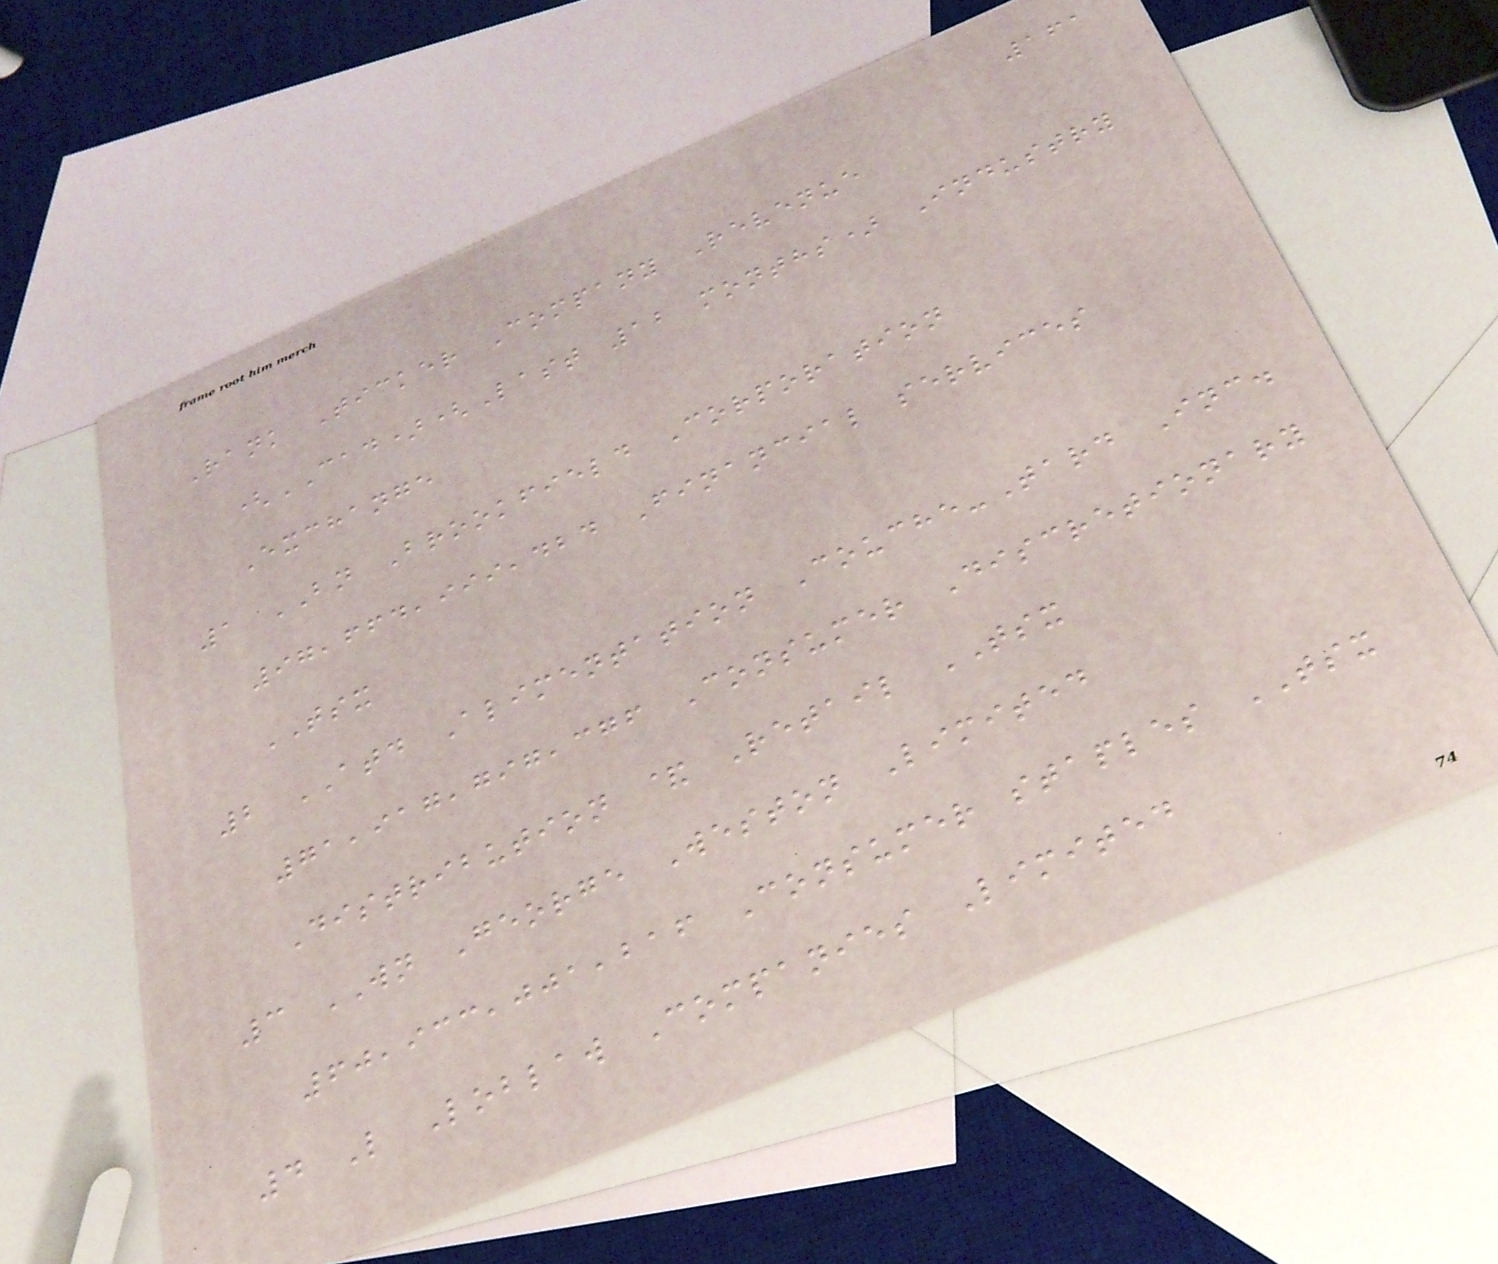161
Rank Ticker Company Revenue
(CAD)(Last 12 months) Industry
Exchange
1 BN Brookfield Corporation
97,664,999,424 Financial services
TSX
2 ATD Alimentation Couche-Tard Inc.
71,917,797,376 Consumer Discretionary
Distribution & Retail TSX
3 WN George Weston Limited
60,933,001,216 Consumer staples TSX
4 L Loblaw Companies Limited
